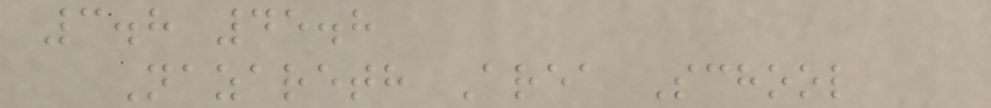3.8 45.8
Nazareth Area School
